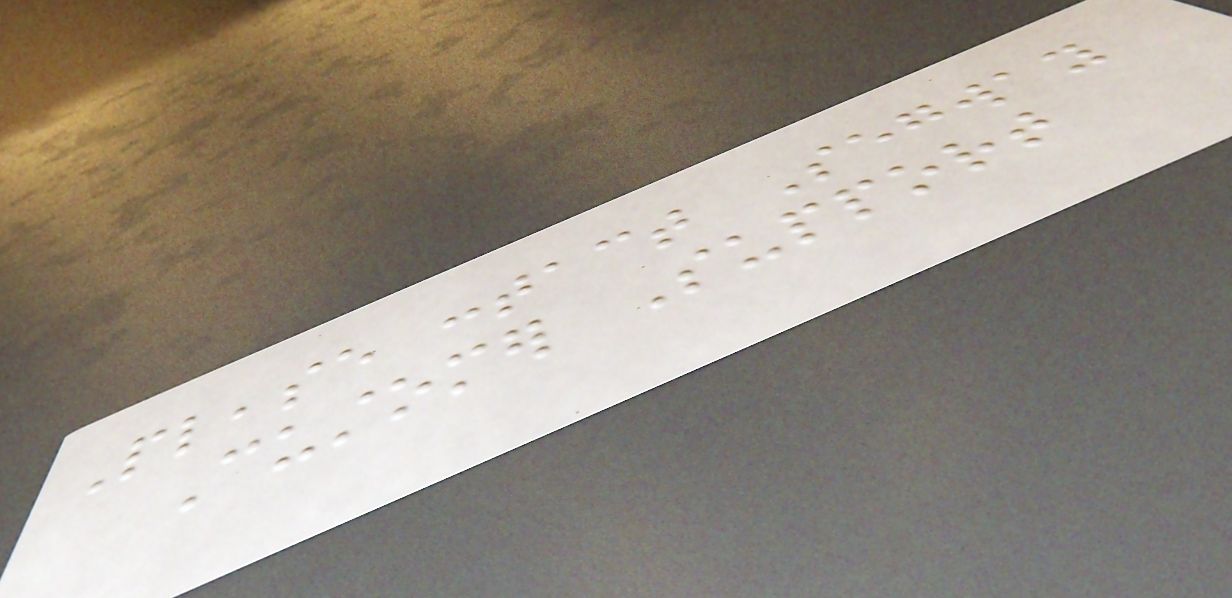Please contact Segway
Customer Support
